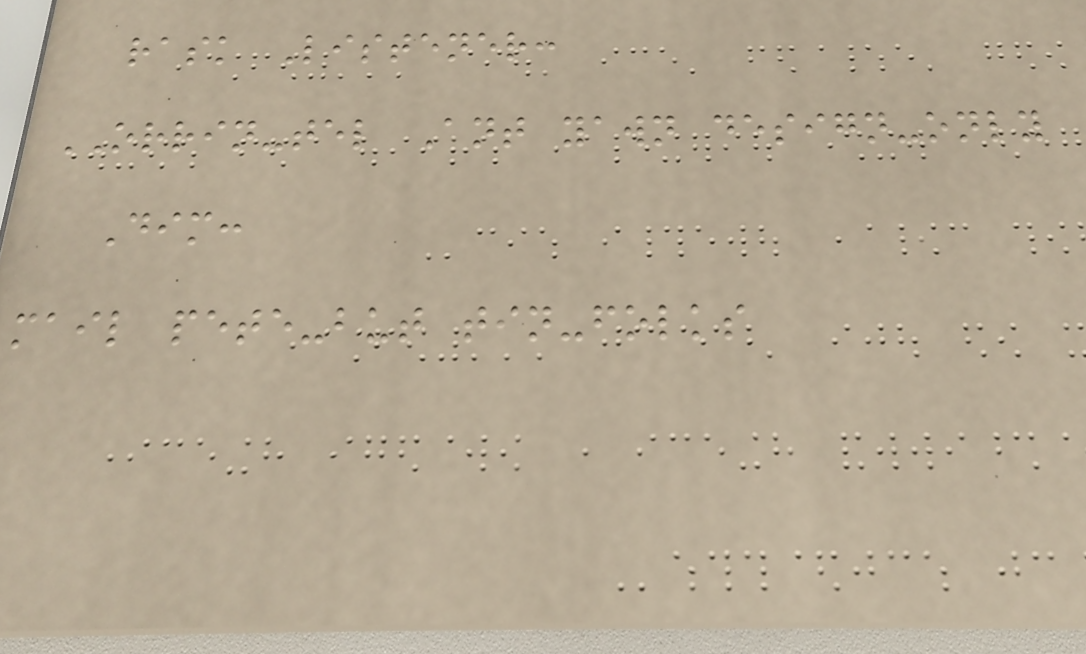rask Listener:
ORRIN-tel Ant yawn design-only
Dim:
mail pete-but tin-folks
